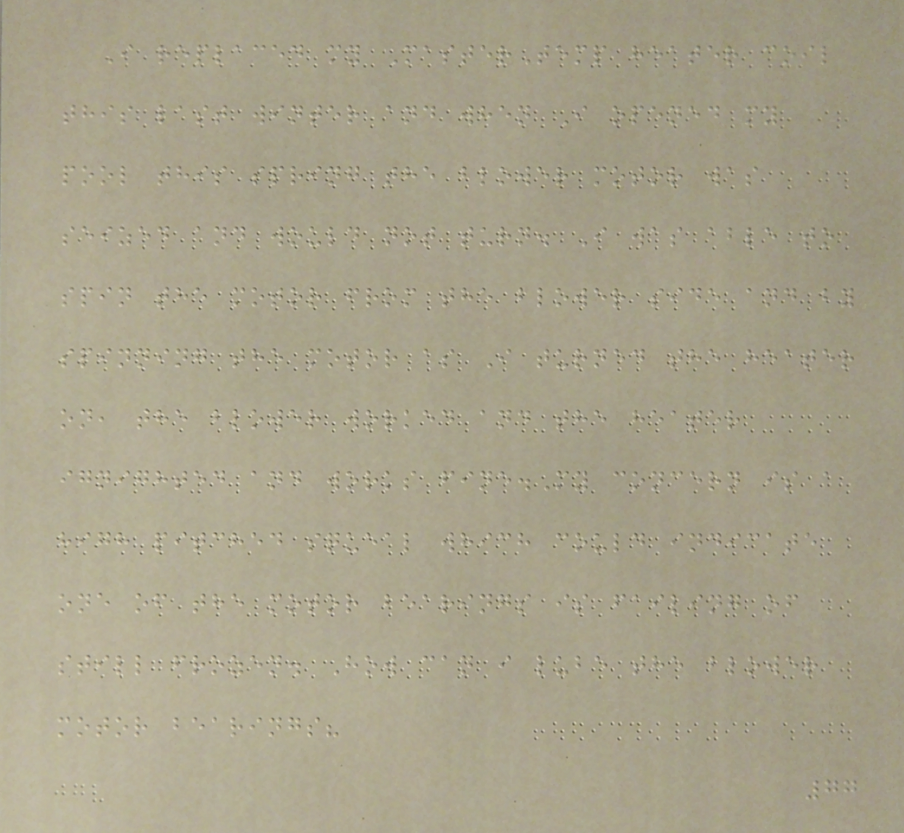I replaced my MasterTemp heater coil
this last winter and when I opened my
pool this spring the blower motor was
seized and would not turn. I was able to
spin the motor from the blower side and by
spinning the motor as I turned the heater
on, the blower worked and the heater
ignighted and works fine.My concern is a
high pitched squeal which could indicate
one of the motor bearings is failing of
still frozen. How can i lube the blower
motor bearings?
77
